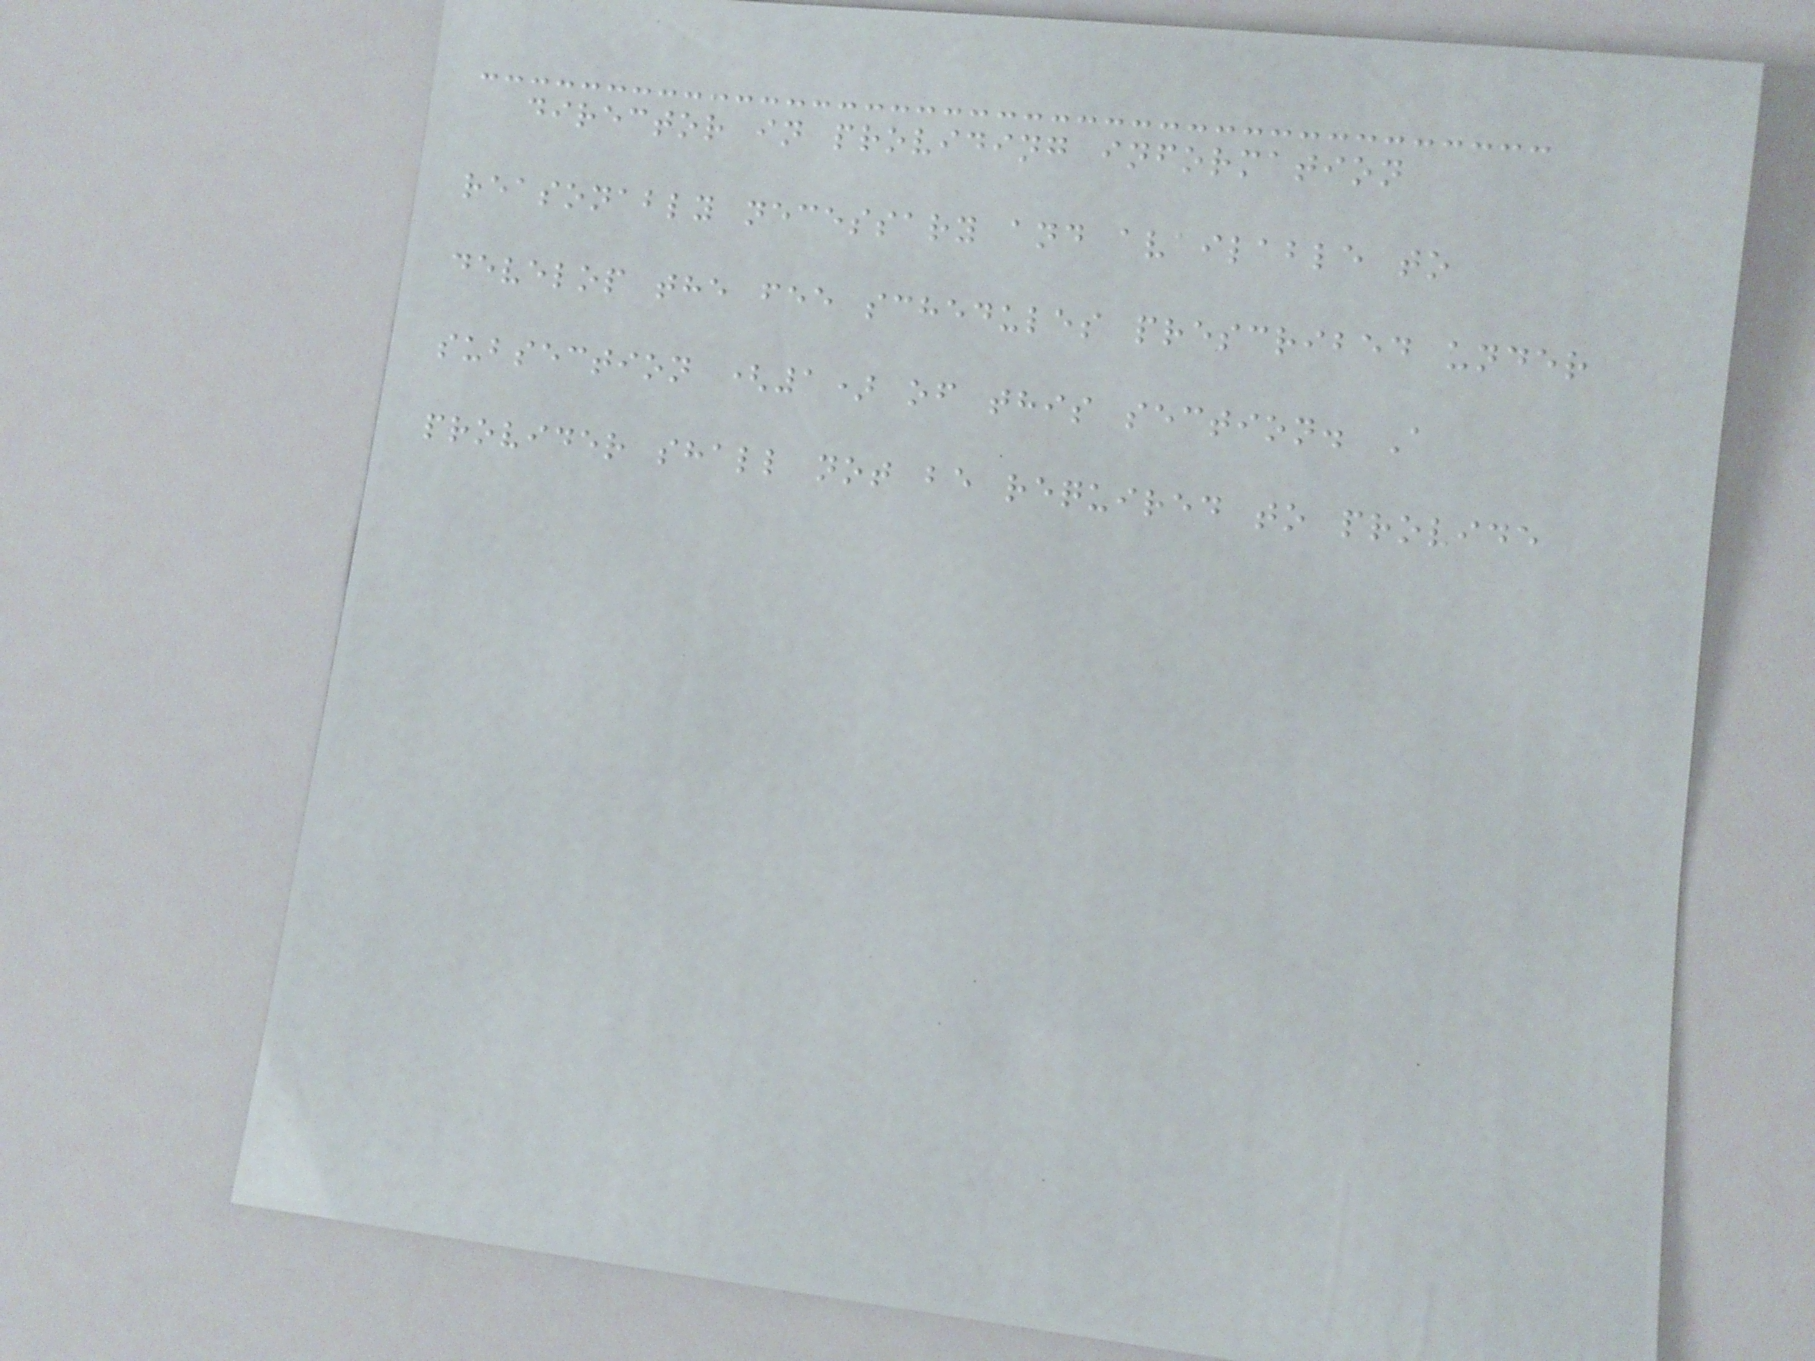director in providing information
reasonably necessary and available to
develop the fee schedules prescribed under
subsection (1) of this section. A
provider shall not be required to provide
